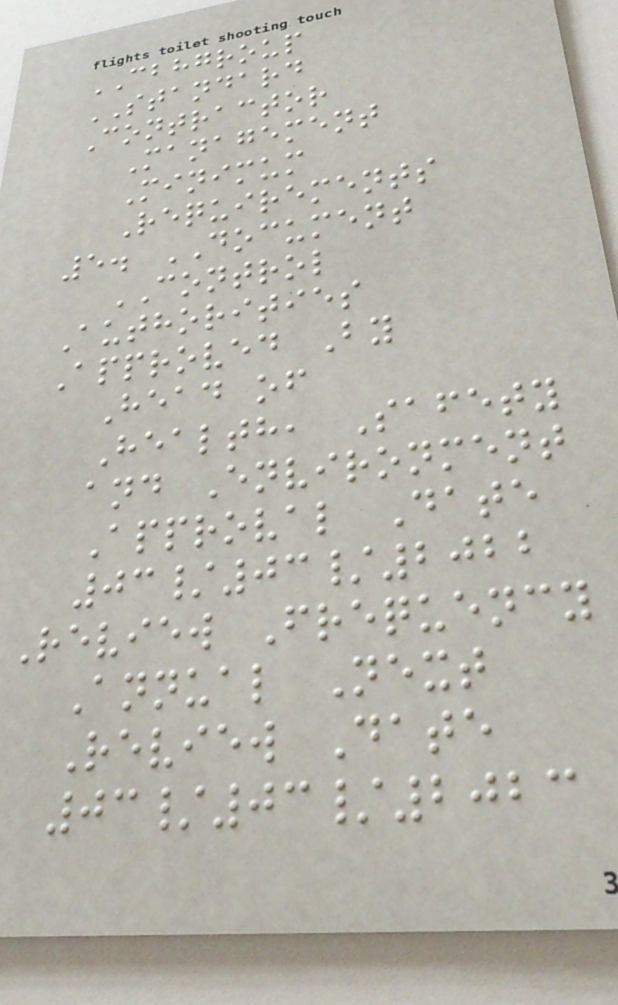CBHGROUP
STANDARD
Contractor
Management
Minimum
Requirements
5. DOCUMENT
CONTROL
Authorities
Approved By
Head of
Health, Safety
and Environment
Approval Date
03/03/2022
Review Frequency
Annual Next
Review Date
03/03/2023
